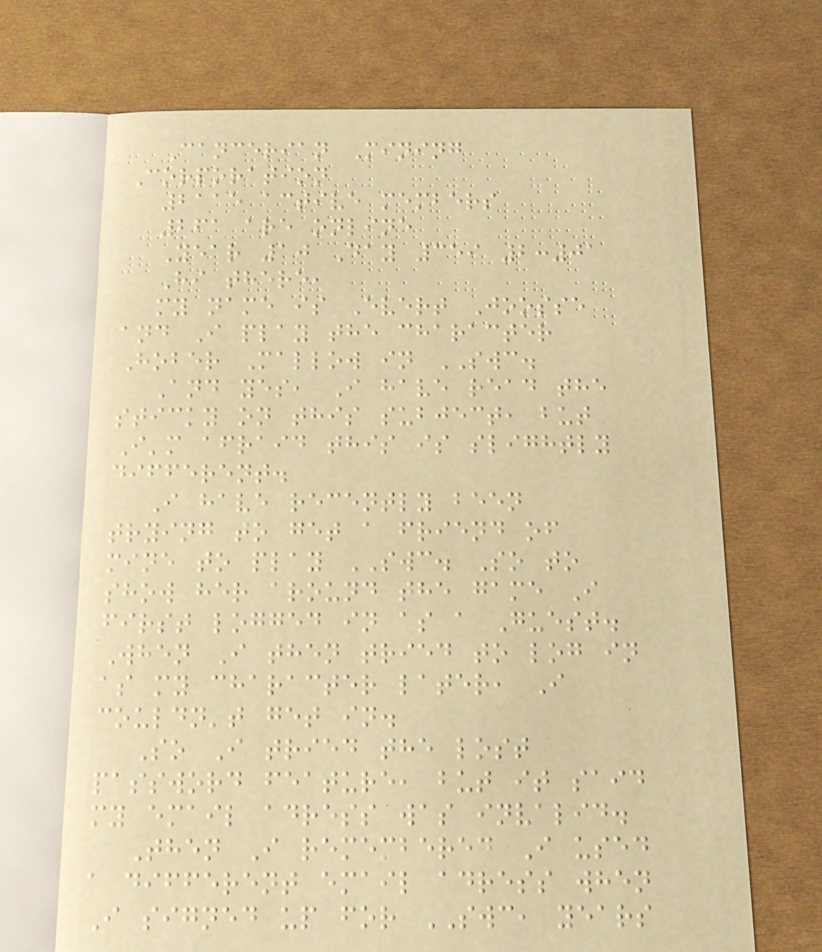Cancerian Mining
Corporation
2115 active members
261 are online
Year 10 Day 359 2:01
Hi there,
my name is Evert Joosse
and I play the character
Hober Mallow in SWC.
And yes, I have read the
sticky on this subject, but
I'm afraid this is slightly
different.
I have recently been
trying to get a friend of
mine to play SWC. So to
show her around the game I
first logged in as a Guest.
When I then tried to log in
as my character later, I
couldn't get in.
So I tried the lost
password feature, but it said
my email adress was invalid.
Then I remembered I used
a different email adress when
I signed up for SWC, years
